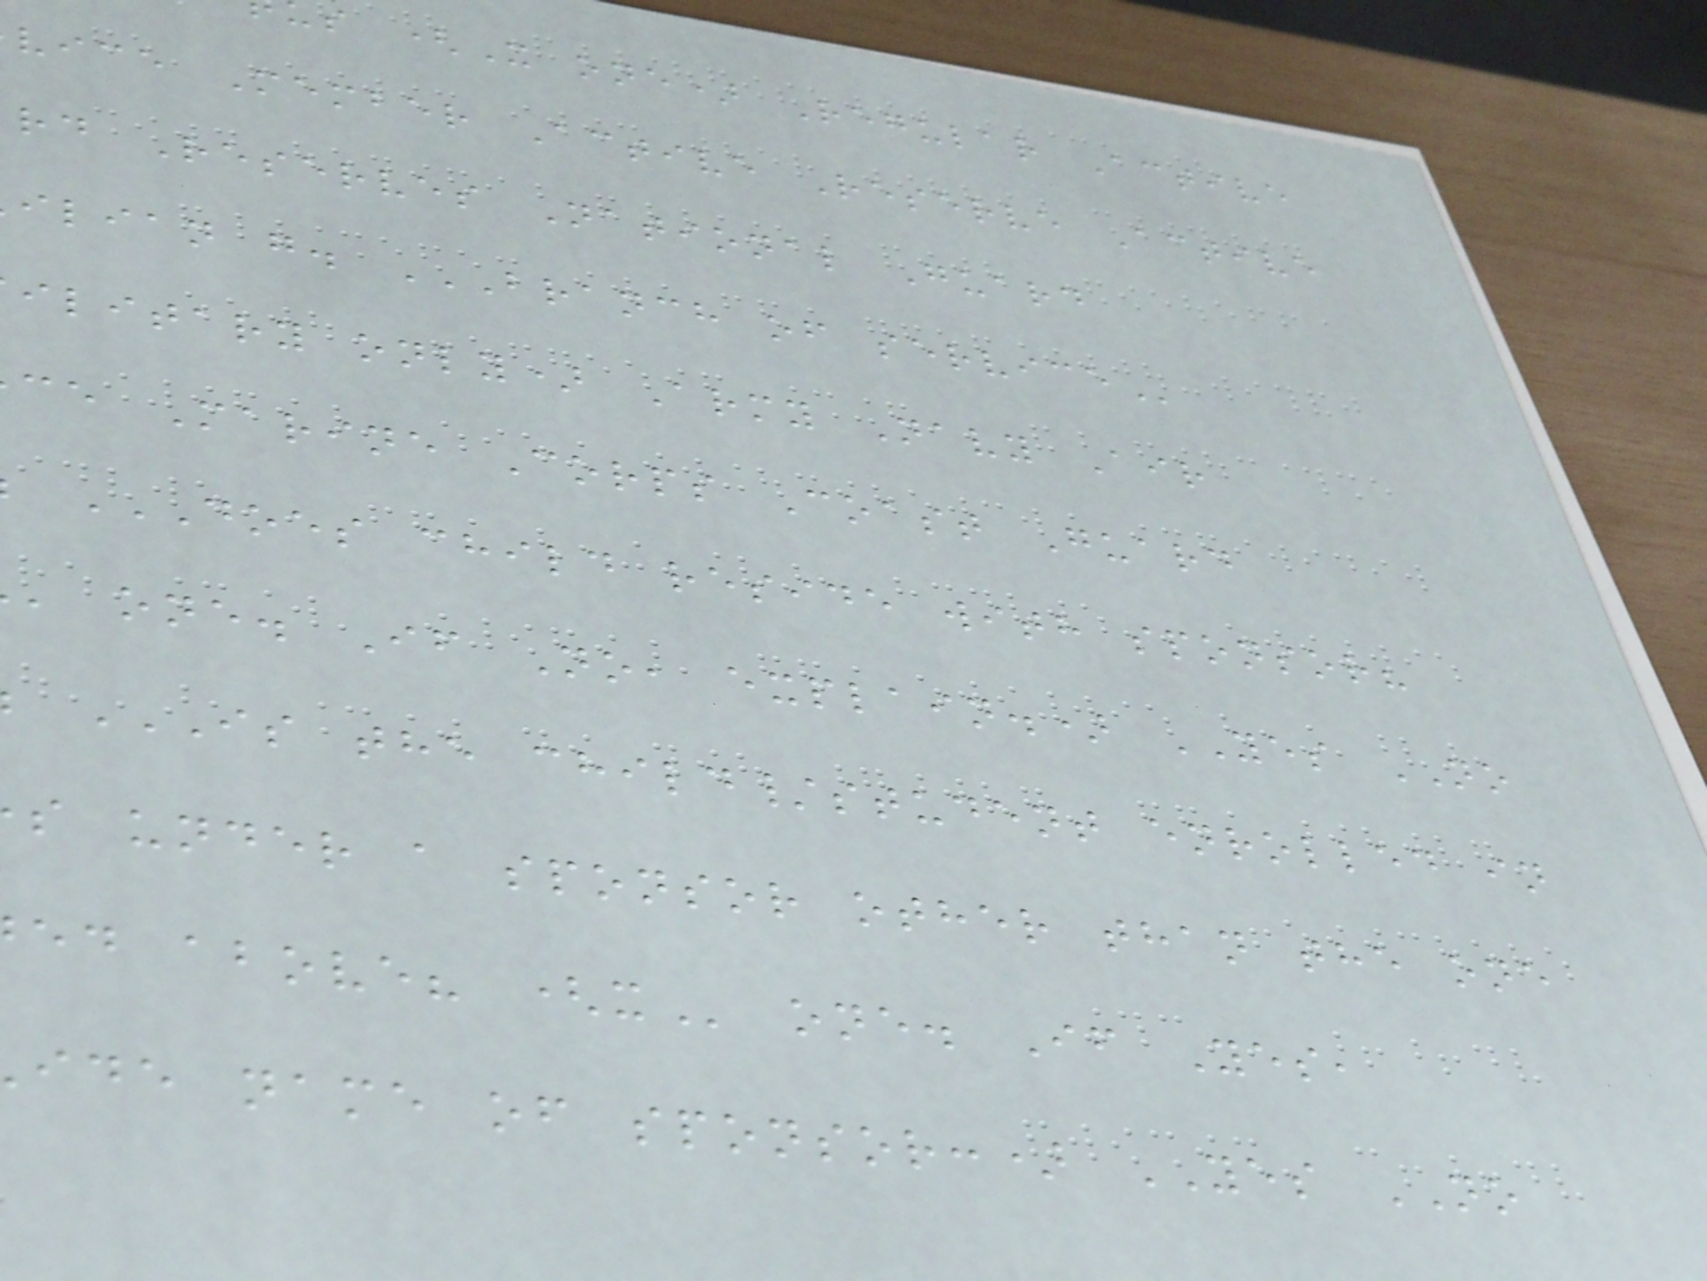s (X one) Regular Active
vice Member Active Reserve Active
rd Reserves National Guard
ilian g. BRANCH OF SERVICE
ilitary only) Army Navy Air
ce Marine Corps Coast Guard
one. If No, explain.) YES NO
s under a sponsor other than the one
ed above?
ide name of sponsor:) YES NO
